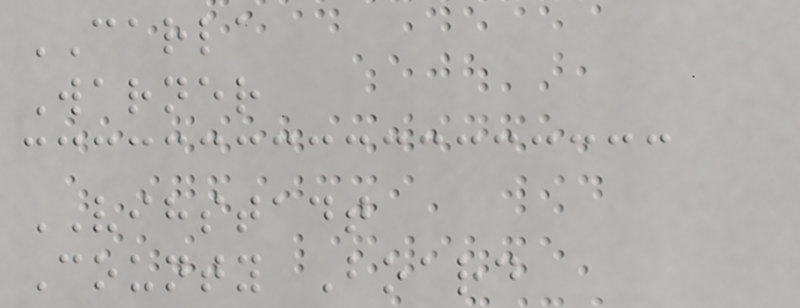CARLA
Warner
VIHSTADT
County Board
